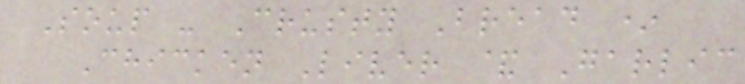Soup - Crusty Bread *
Chicken Liver & Garlic
